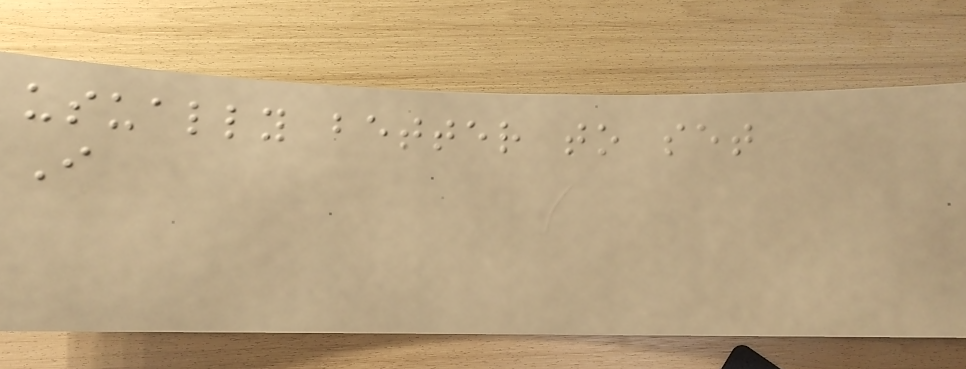usually better to set
I
